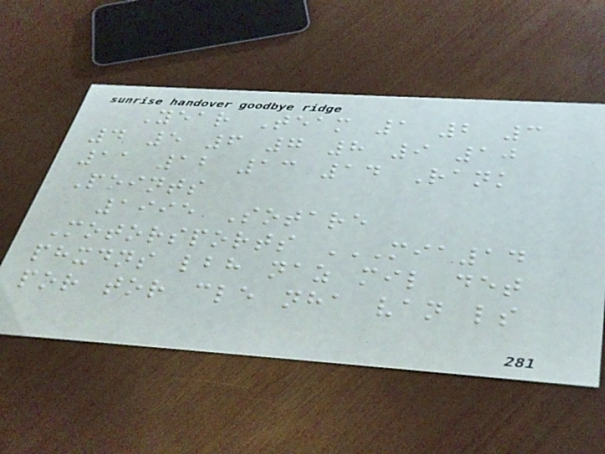Year Team 1 2 3
4 5 6 7 8 9 10
11 12 13 14 Rank
Points
1995 Sotare
Motorsports MIA14
PHXDNS LBH NAZ MIL DET
POR TOR CLE NHA VAN LS
